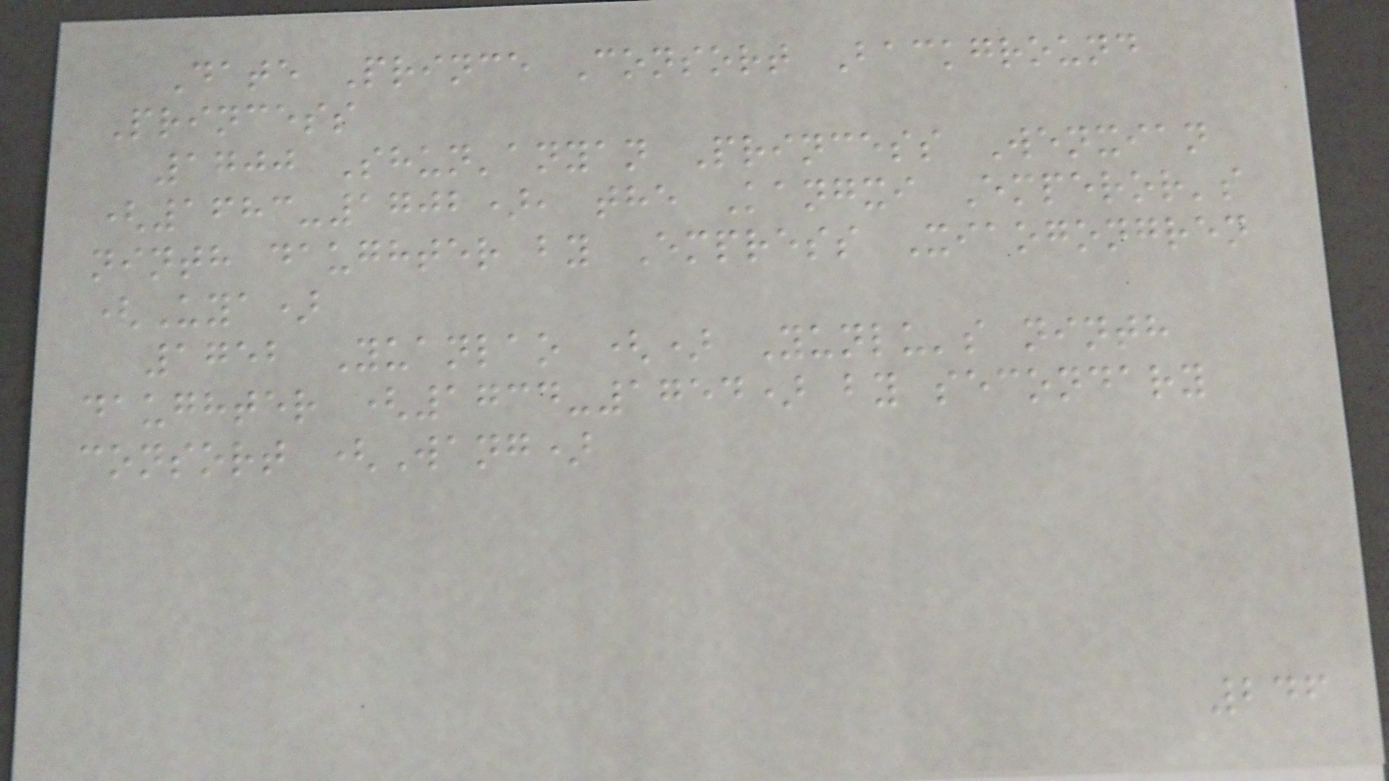Date Prince Consort Background
Princess
1700 Shun'anyan Princess Wenxian
(1683-1702), the Kangxi Emperor's
ninth daughter by Empress Xiaogongren
(Uya)
1752 Yuanlao () Yunlu's ninth
daughter (1734-1754) by secondary
consort (Wang)
246
